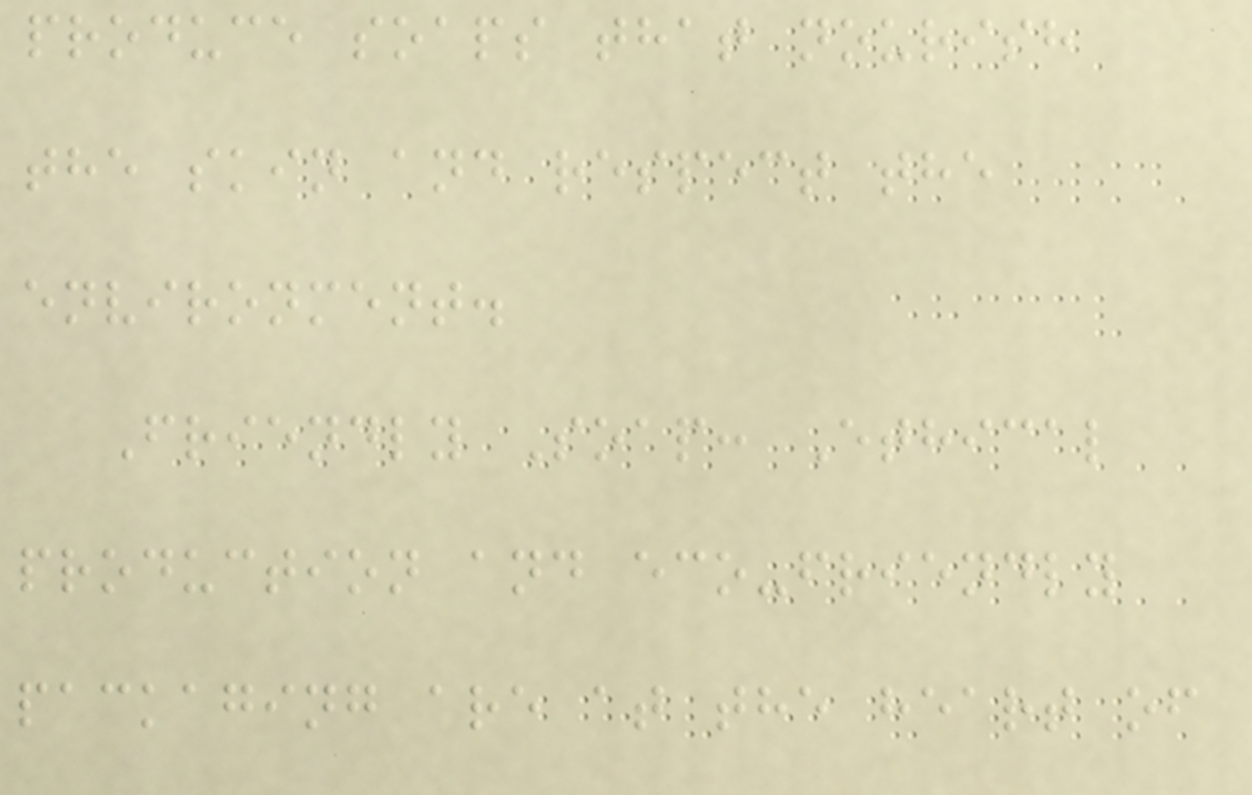produce soaps that nourish
the skin and respect the
environment.
Friendly Soap: Ethical
production and eco-friendly
packaging are at the heart of
